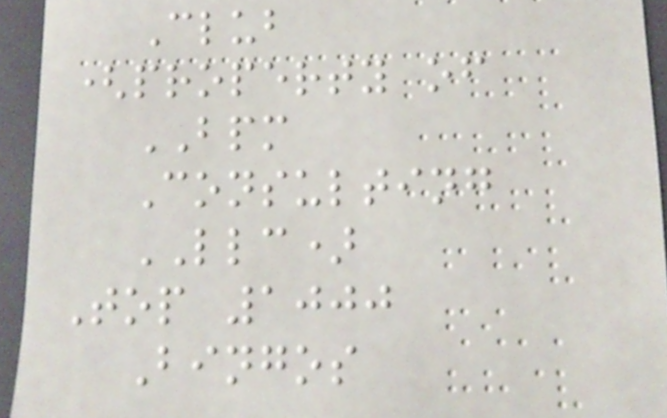Club
(property of
BPM
Consulting
LLC)
Top 1000
Bingos
